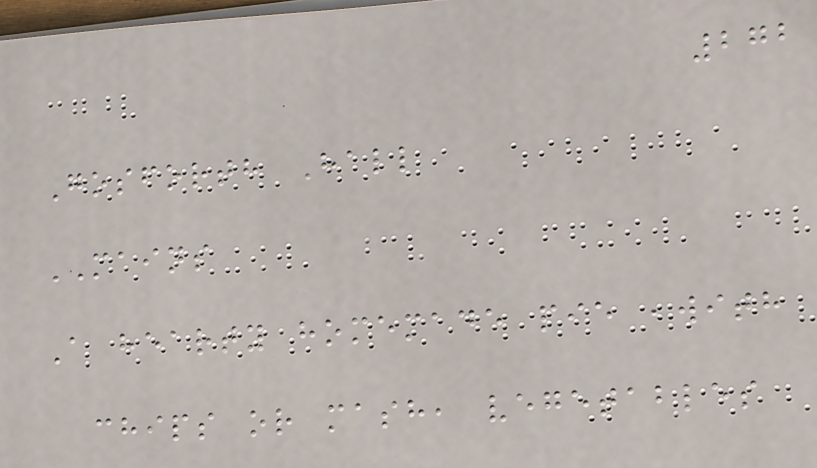272
Gosforth Hall
MAINS
A hearty homemade pie ,with
chips or mash, vegetables
